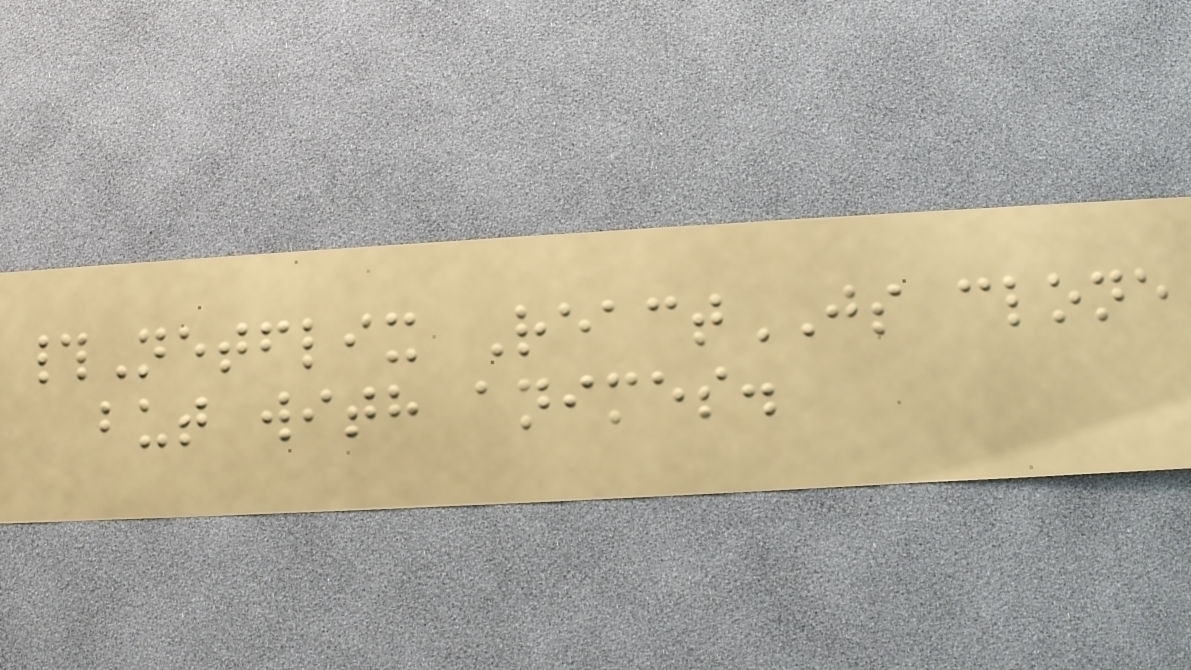#Netflix ReactJS clone
but with animes.
